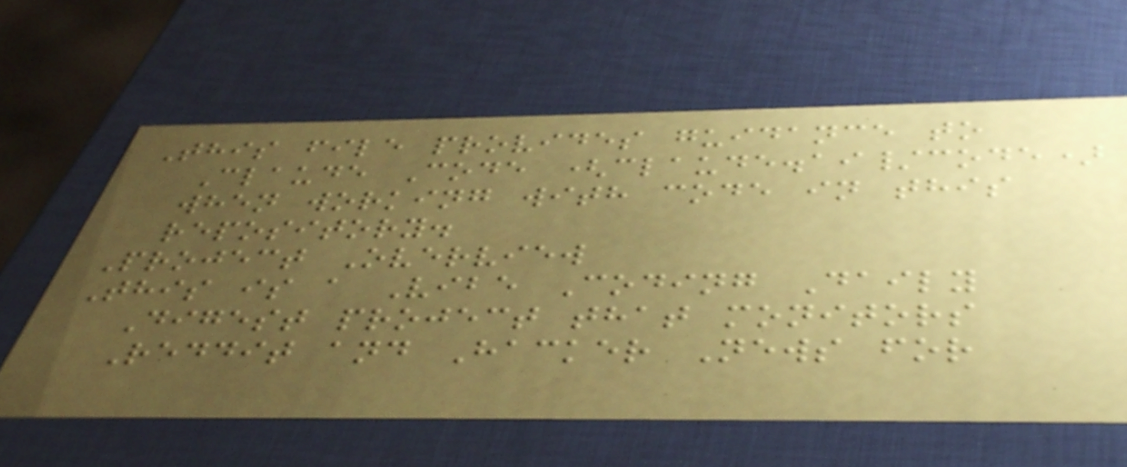This file provides guidance to
Claude Code (claude.ai/code)
when working with code in this
repository.
Project Overview
This is a Vibe Coding Daily
Digest project that monitors
Reddit and Hacker News for
